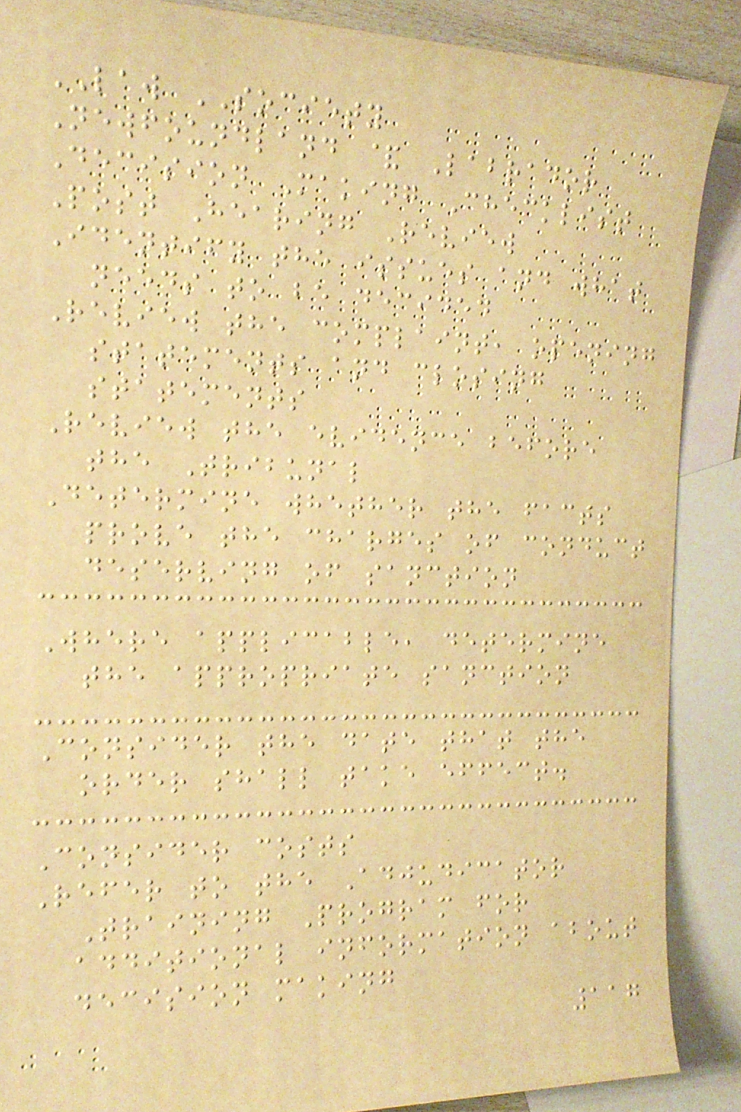LAW SOCIETY
Newfoundland & Labrador
Decision Making Checklist
Post Hearing Review
Identify the issues and what
needs to be decided
Review the complaint, opening
statements and closing
statements
Review the evidence before
the Tribunal
Determine whether the facts
prove the charges of conduct
deserving of sanction
Where applicable, determine
the appropriate sanction
Consider the date that the
order shall take effect.
Consider costs
Refer to the Adjudicator
Training Program for
additional information about
decision making
117
